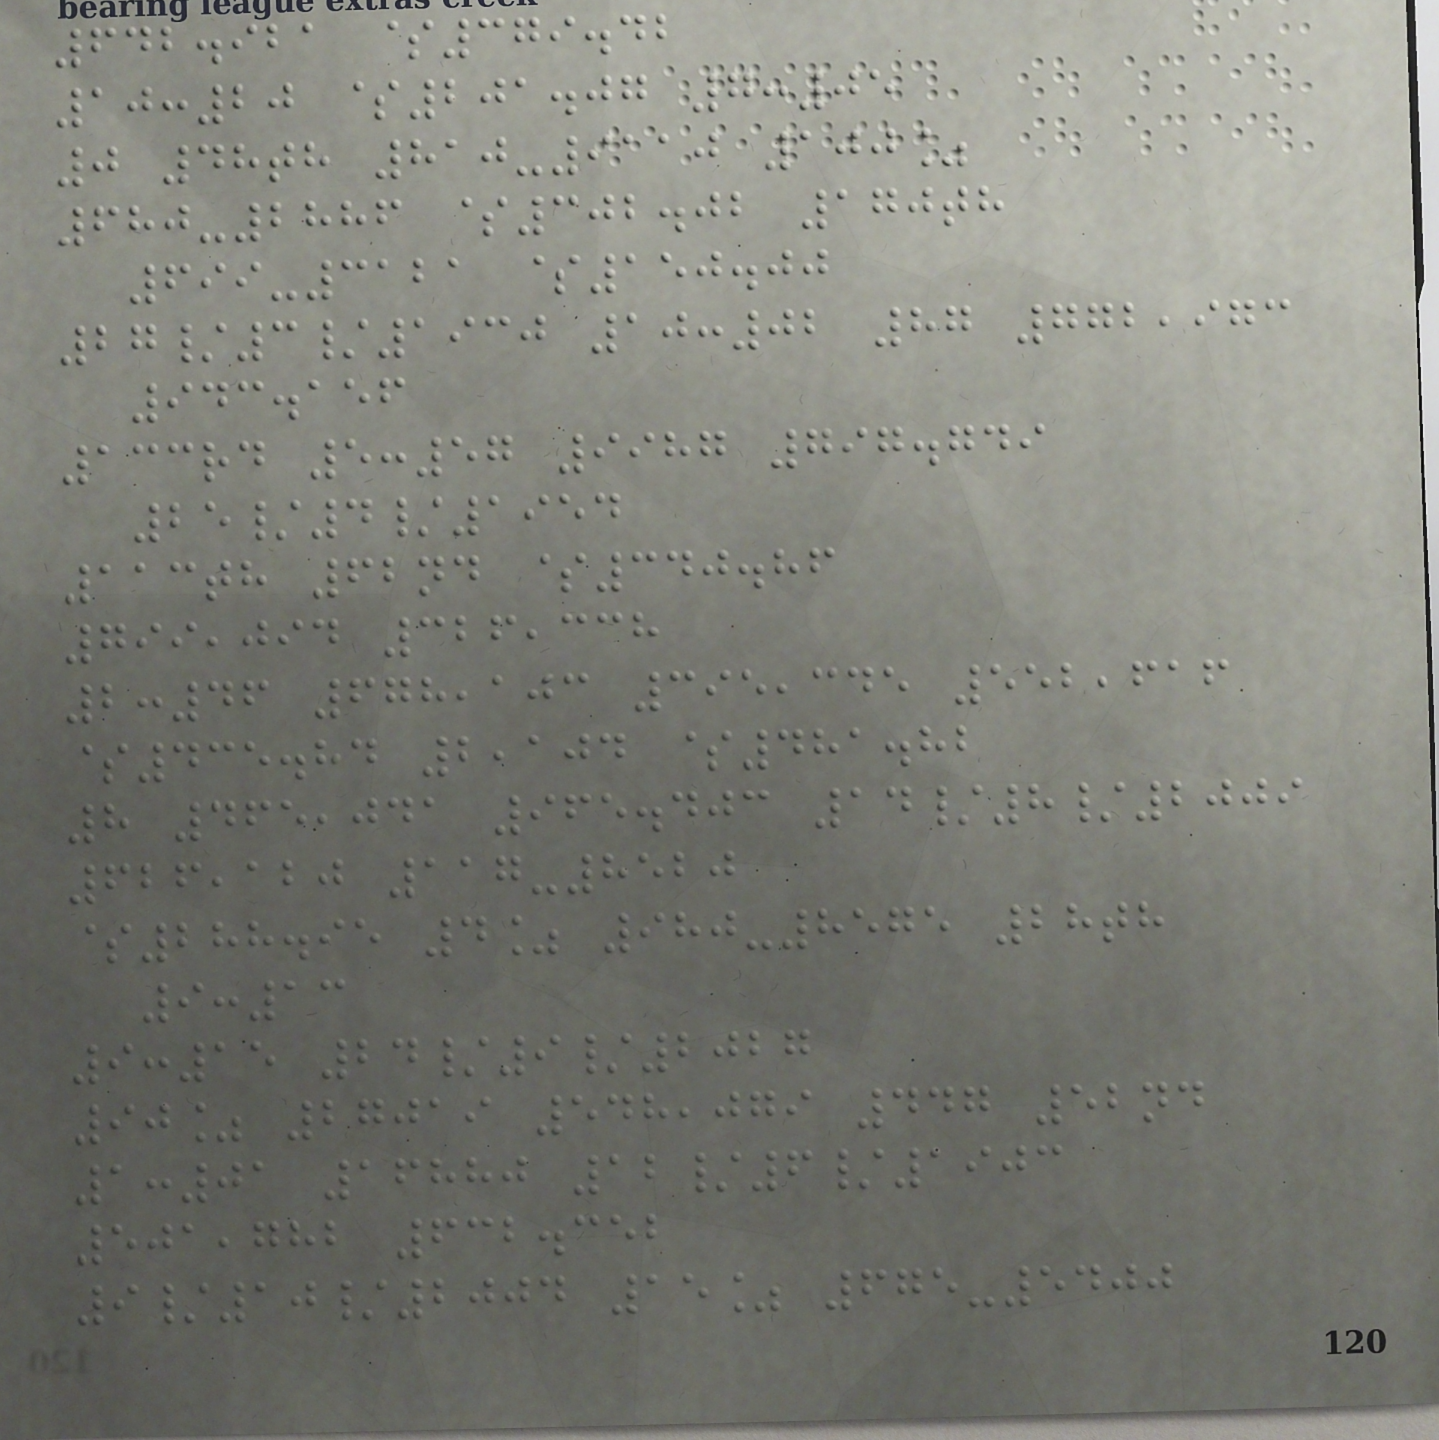642.921 $379.42
10:20 $201.07 7:05
0 48th 810-9110 100%
680-2886 $302.02 170th
699-3121 $150.00
27/3/1930 10:02 87 772,973
943.156
133rd 5:57 9987 797.749
25/4/1954
113th 62nd $340.86
799,094 326,338
2:46 678,103 395,345 552,616
$435.84 2,104 $481.82
8 465,041 965.403 14/8/2009
626,120 117-8520
$288.95 4% 980-8575 28th
9:13
9:15 24/9/2027
90% 27019 548,079 447 52nd
1:01 16880 12/6/1903
501,782 632.352
9/10/2004 15% 675-5400
